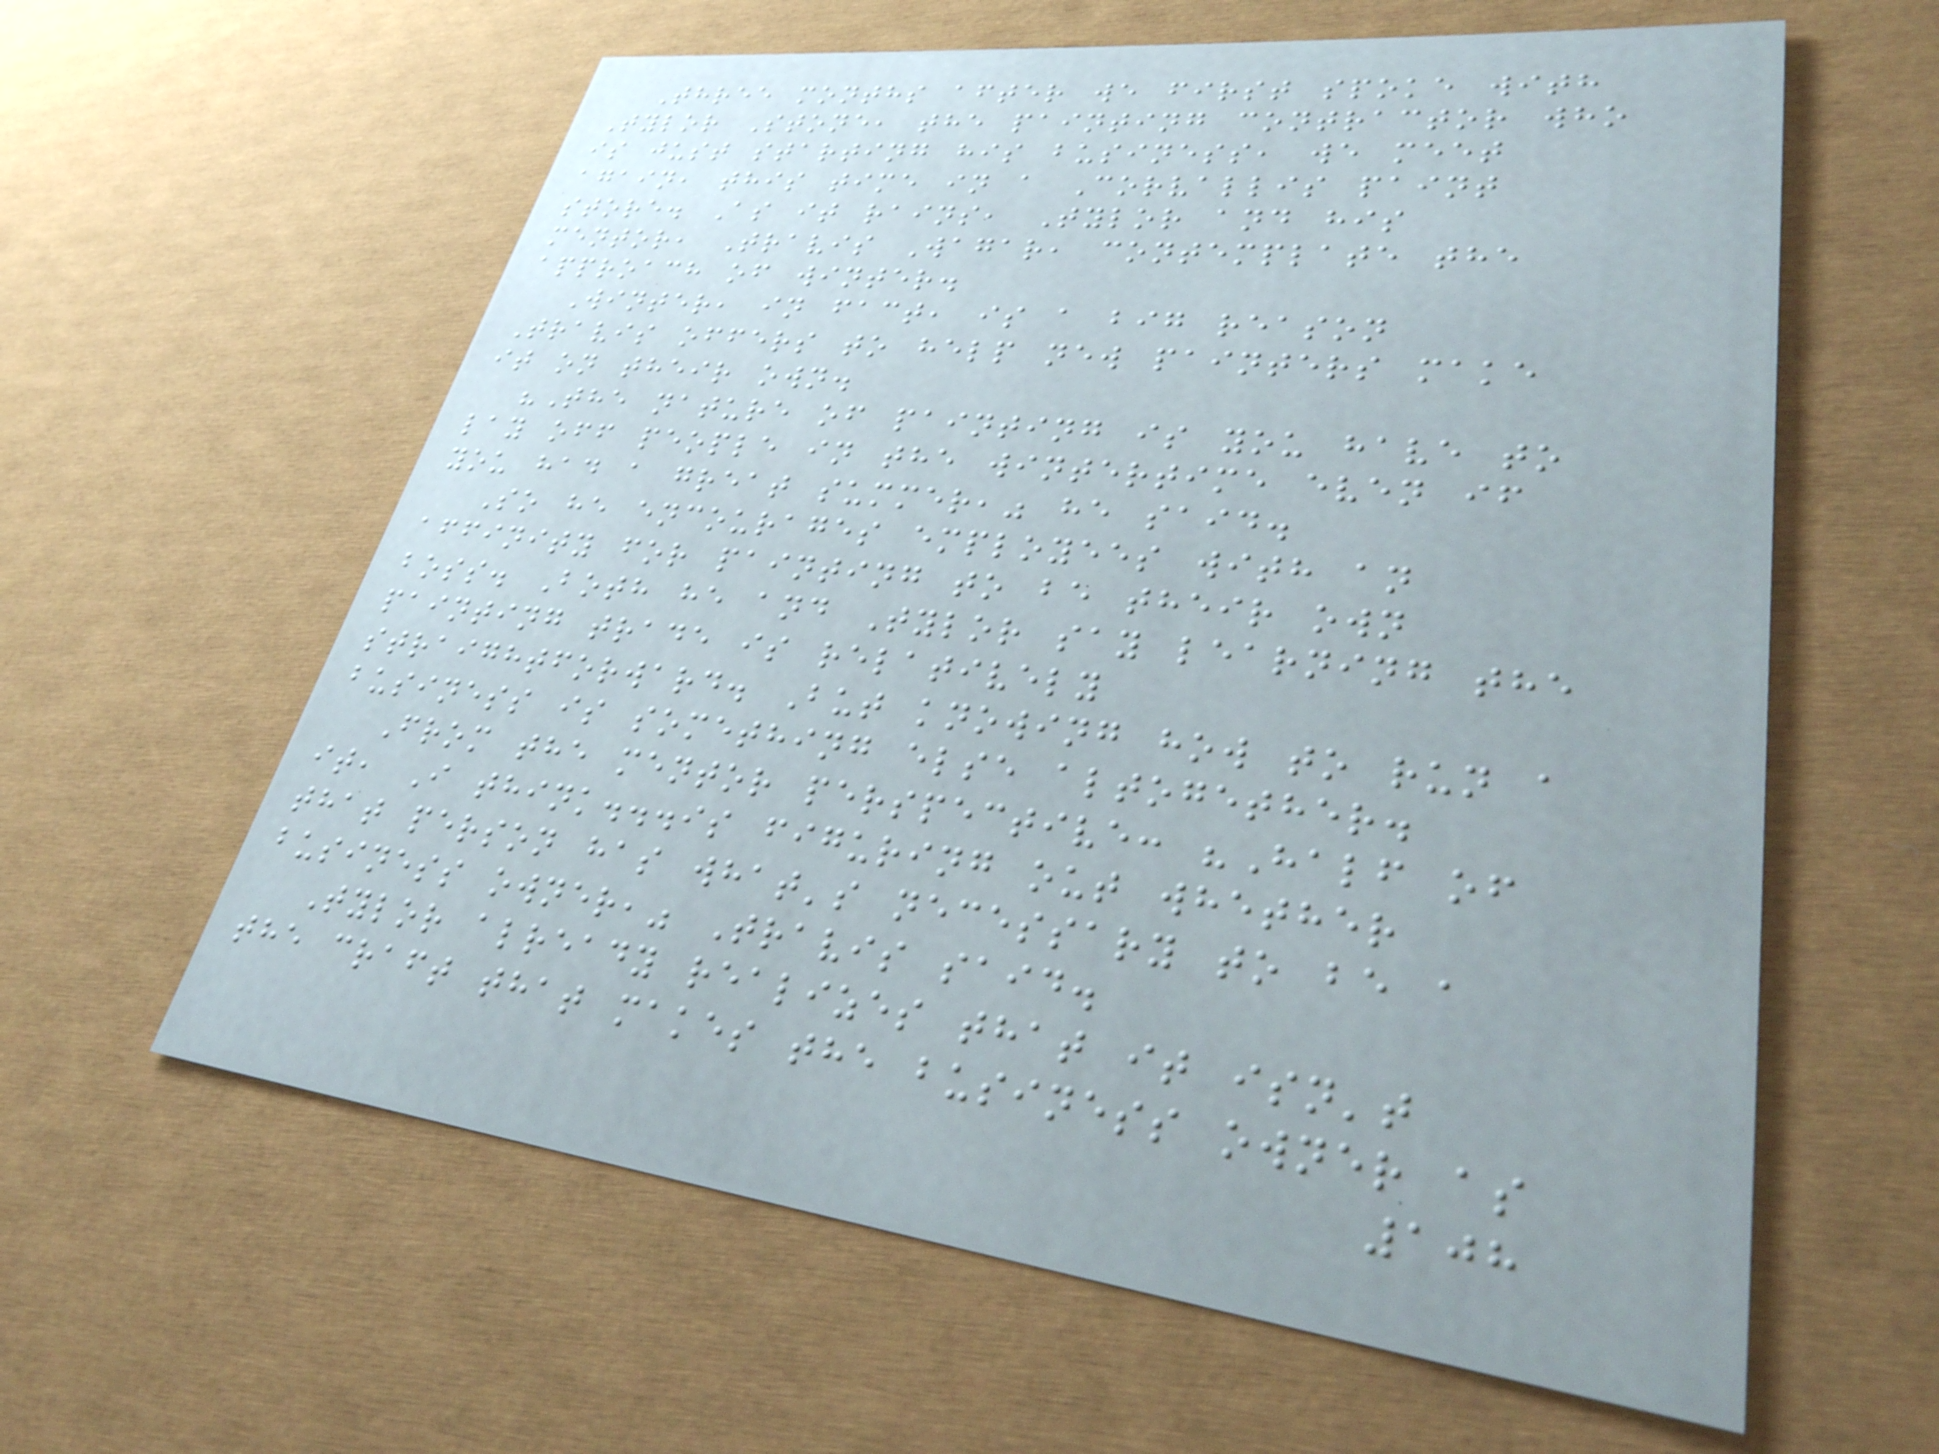Three months after we first spoke with
Tylor Stone, the painting contractor who
is just starting his business, we meet
again, this time in a Corvallis paint
store. As it rains, Tylor and his
mentor, Travis Wagar, contemplate the
approach of winter.
Winter, in fact, is a big reason
Travis offers to help new painters make
it on their own.
"The nature of painting is you have to
lay off people in the wintertime even if
you had a great summer," he said.
So he encourages employees with an
affinity for painting to be their own
boss. Both he and Tylor say learning the
painting trade is relatively
straightforward. But knowing how to run a
business is something else altogether.
From the mentor perspective: "Half of
it, I think...is figuring out whether
that person has what's necessary to be a
business owner," Travis said.
Tylor already realizes that it isn't
the craft that makes the business owner as
108
